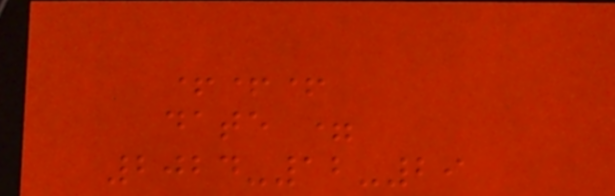+++
date =
2024-12-29
